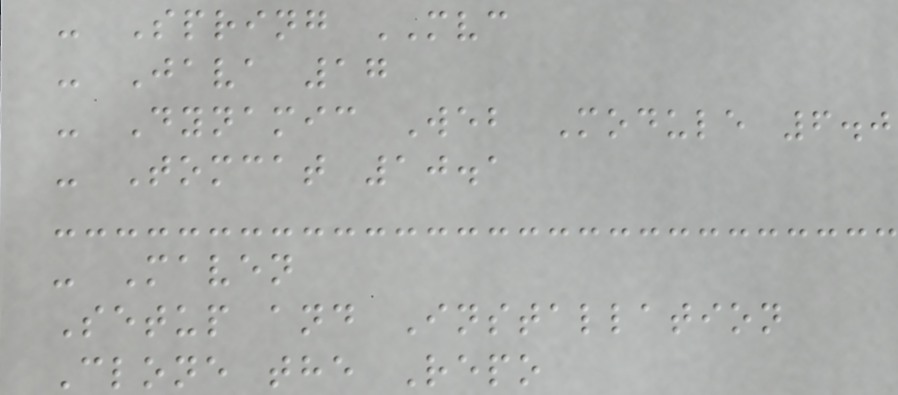- Spring MVC
- Java 17
- Dynamic Web Module 6.0
- Tomcat 10.1
- Maven
Setup and Installation
Clone the Repo
